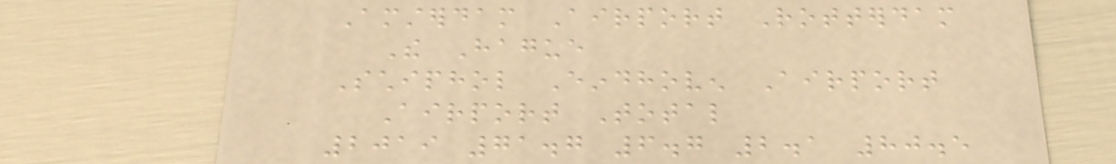Amsterdam Airport Rotterdam
The Hague
Schiphol Eindhoven Airport
Airport Total
2019 71.7 6.7 2.1 80.5
